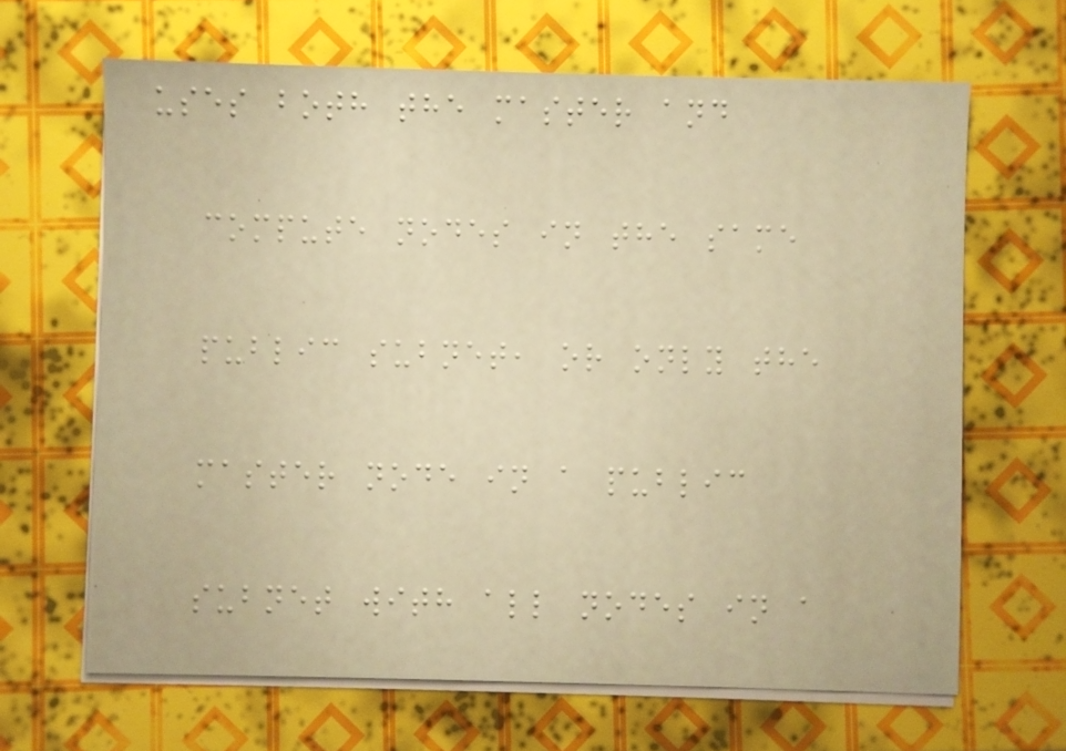uses both the master and
compute nodes in the same
public subnet, or only the
master node in a public
subnet with all nodes in a
